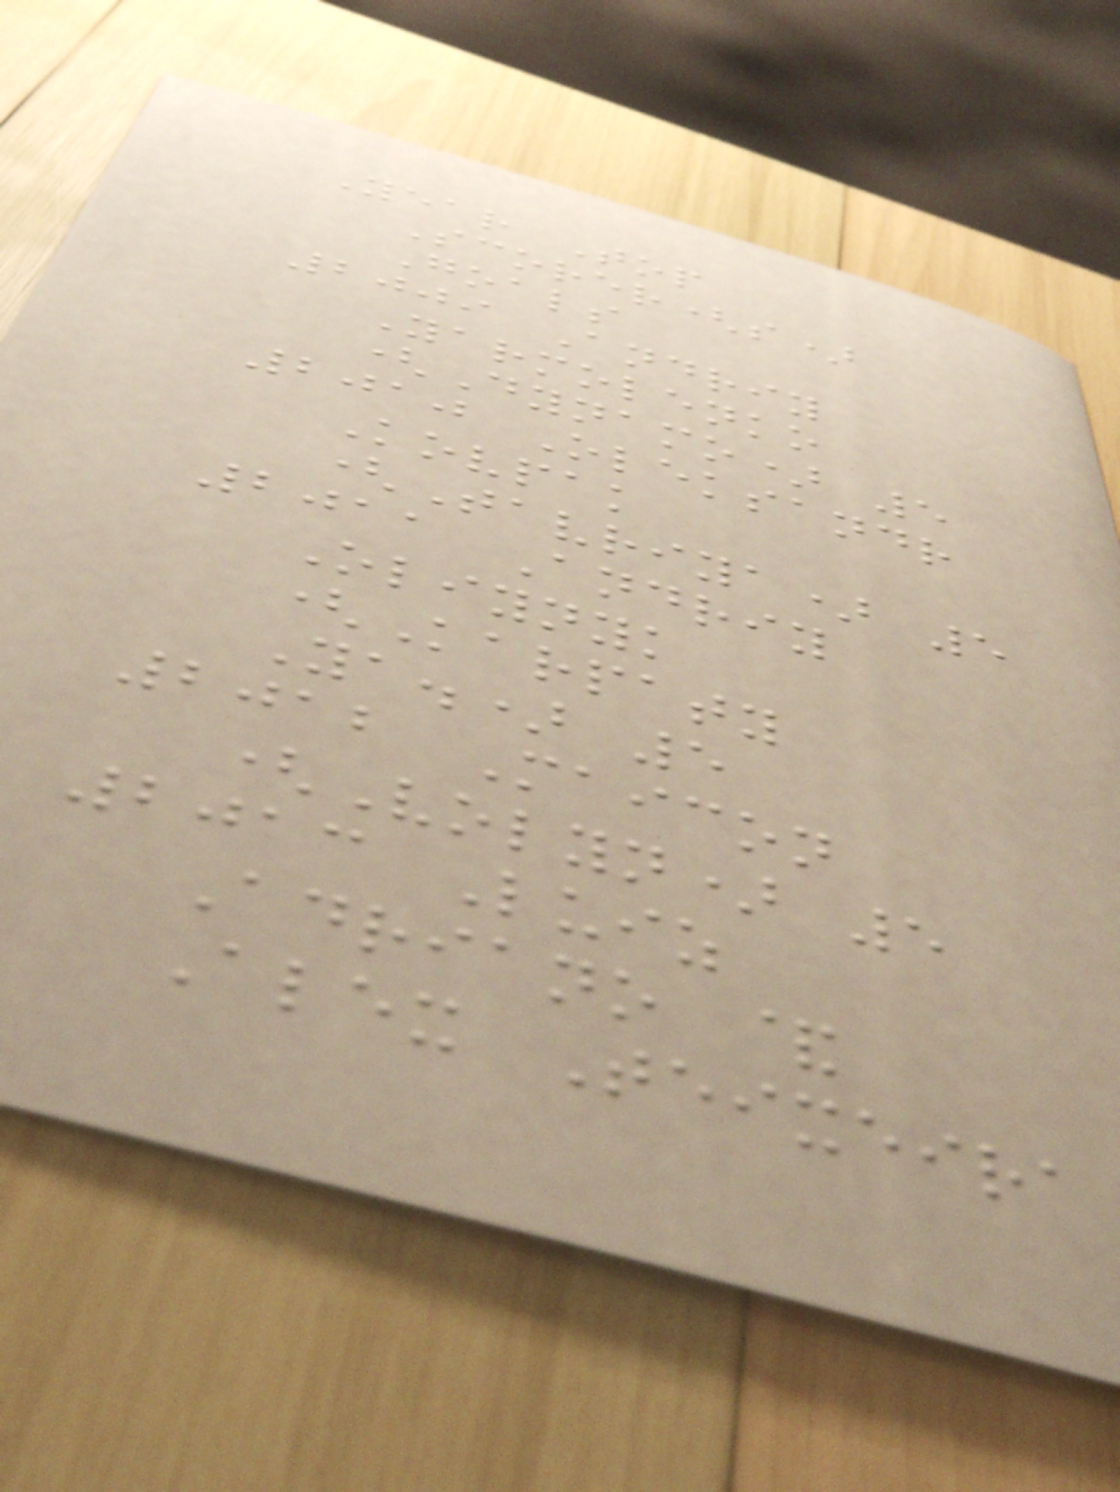Year Top
Scorer(s)
Goals
2009 Andriy
Yarmolenko
(Dynamo) 5
2010 Oleksandr
Kovpak
(Tavriya) 5
2011 Andriy
Oliynyk
(Karpaty
Ya.) 5
2012 Maicon
(Volyn) 5
2013 Luiz
Adriano &
Alex Teixeira
